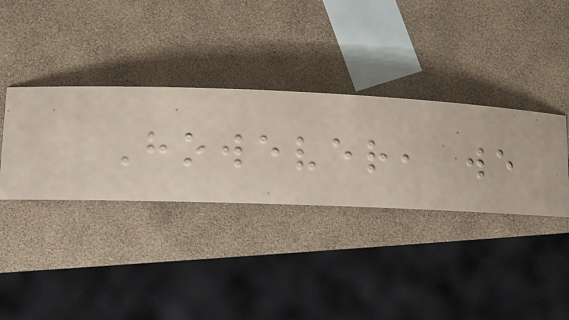However, we
